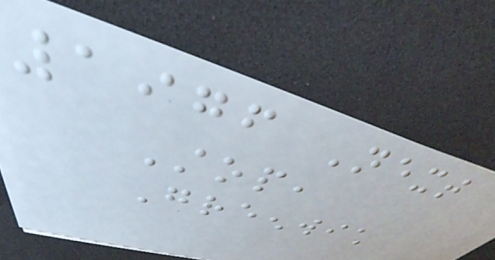1976 Next
Stop,
Greenwich
